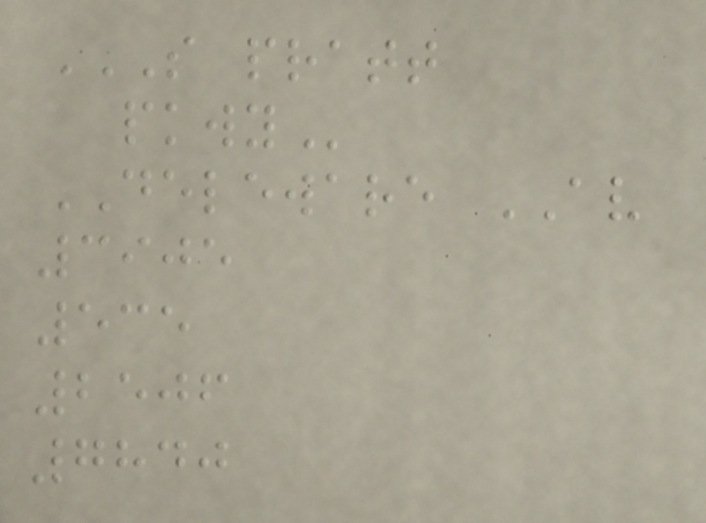S PRATT
PKWY
DELEWARE AV
3905
535
2506
7840
